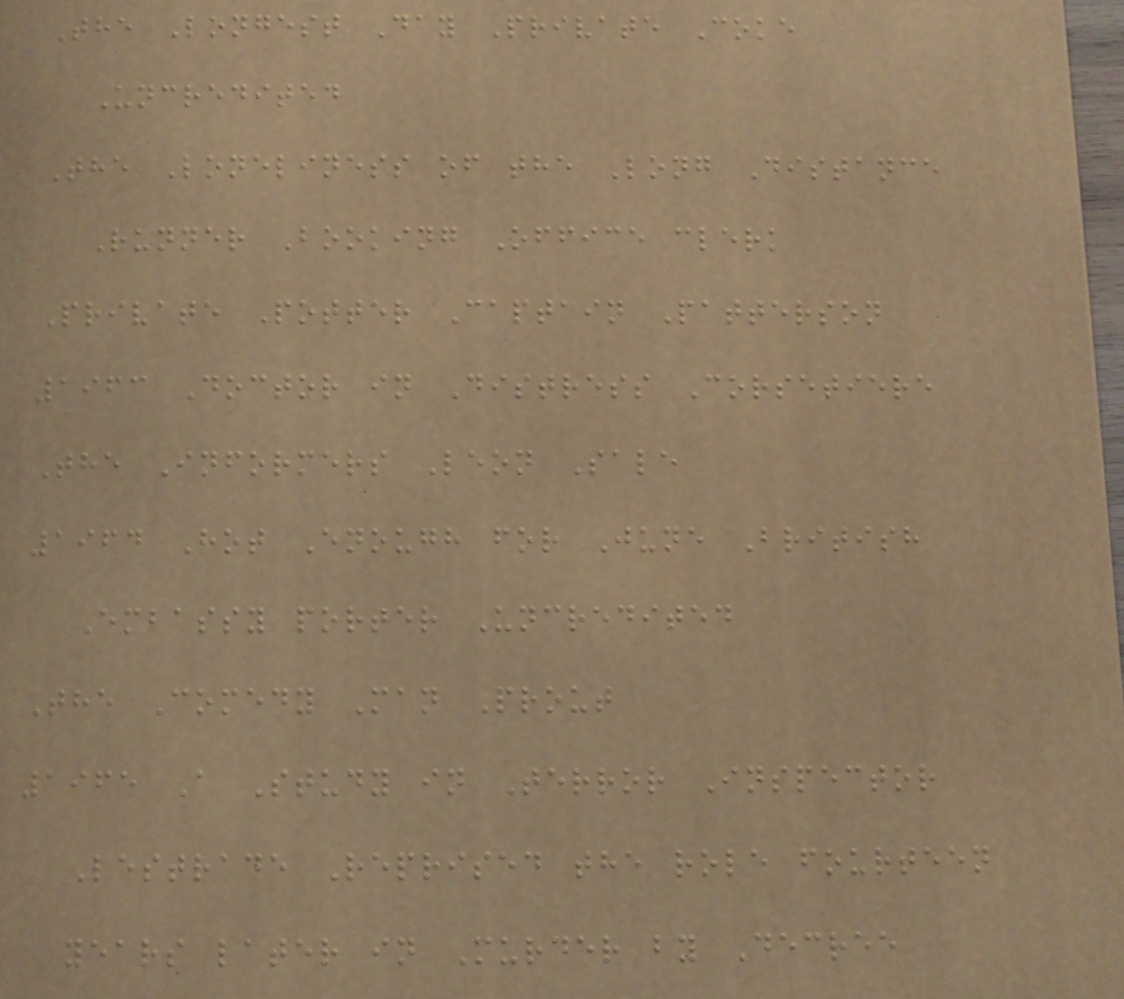The Longest Day Private Coke
Uncredited
The Loneliness of the Long Distance
Runner Booking Office clerk
Private Potter Captain Patterson
1963 Doctor in Distress Corsetiere
The Informers Leon Sale
1964 Hot Enough for June British
Embassy porter Uncredited
The Comedy Man Prout
1965 A Study in Terror Inspector
Lestrade Reprised the role fourteen
years later in Murder by Decree
